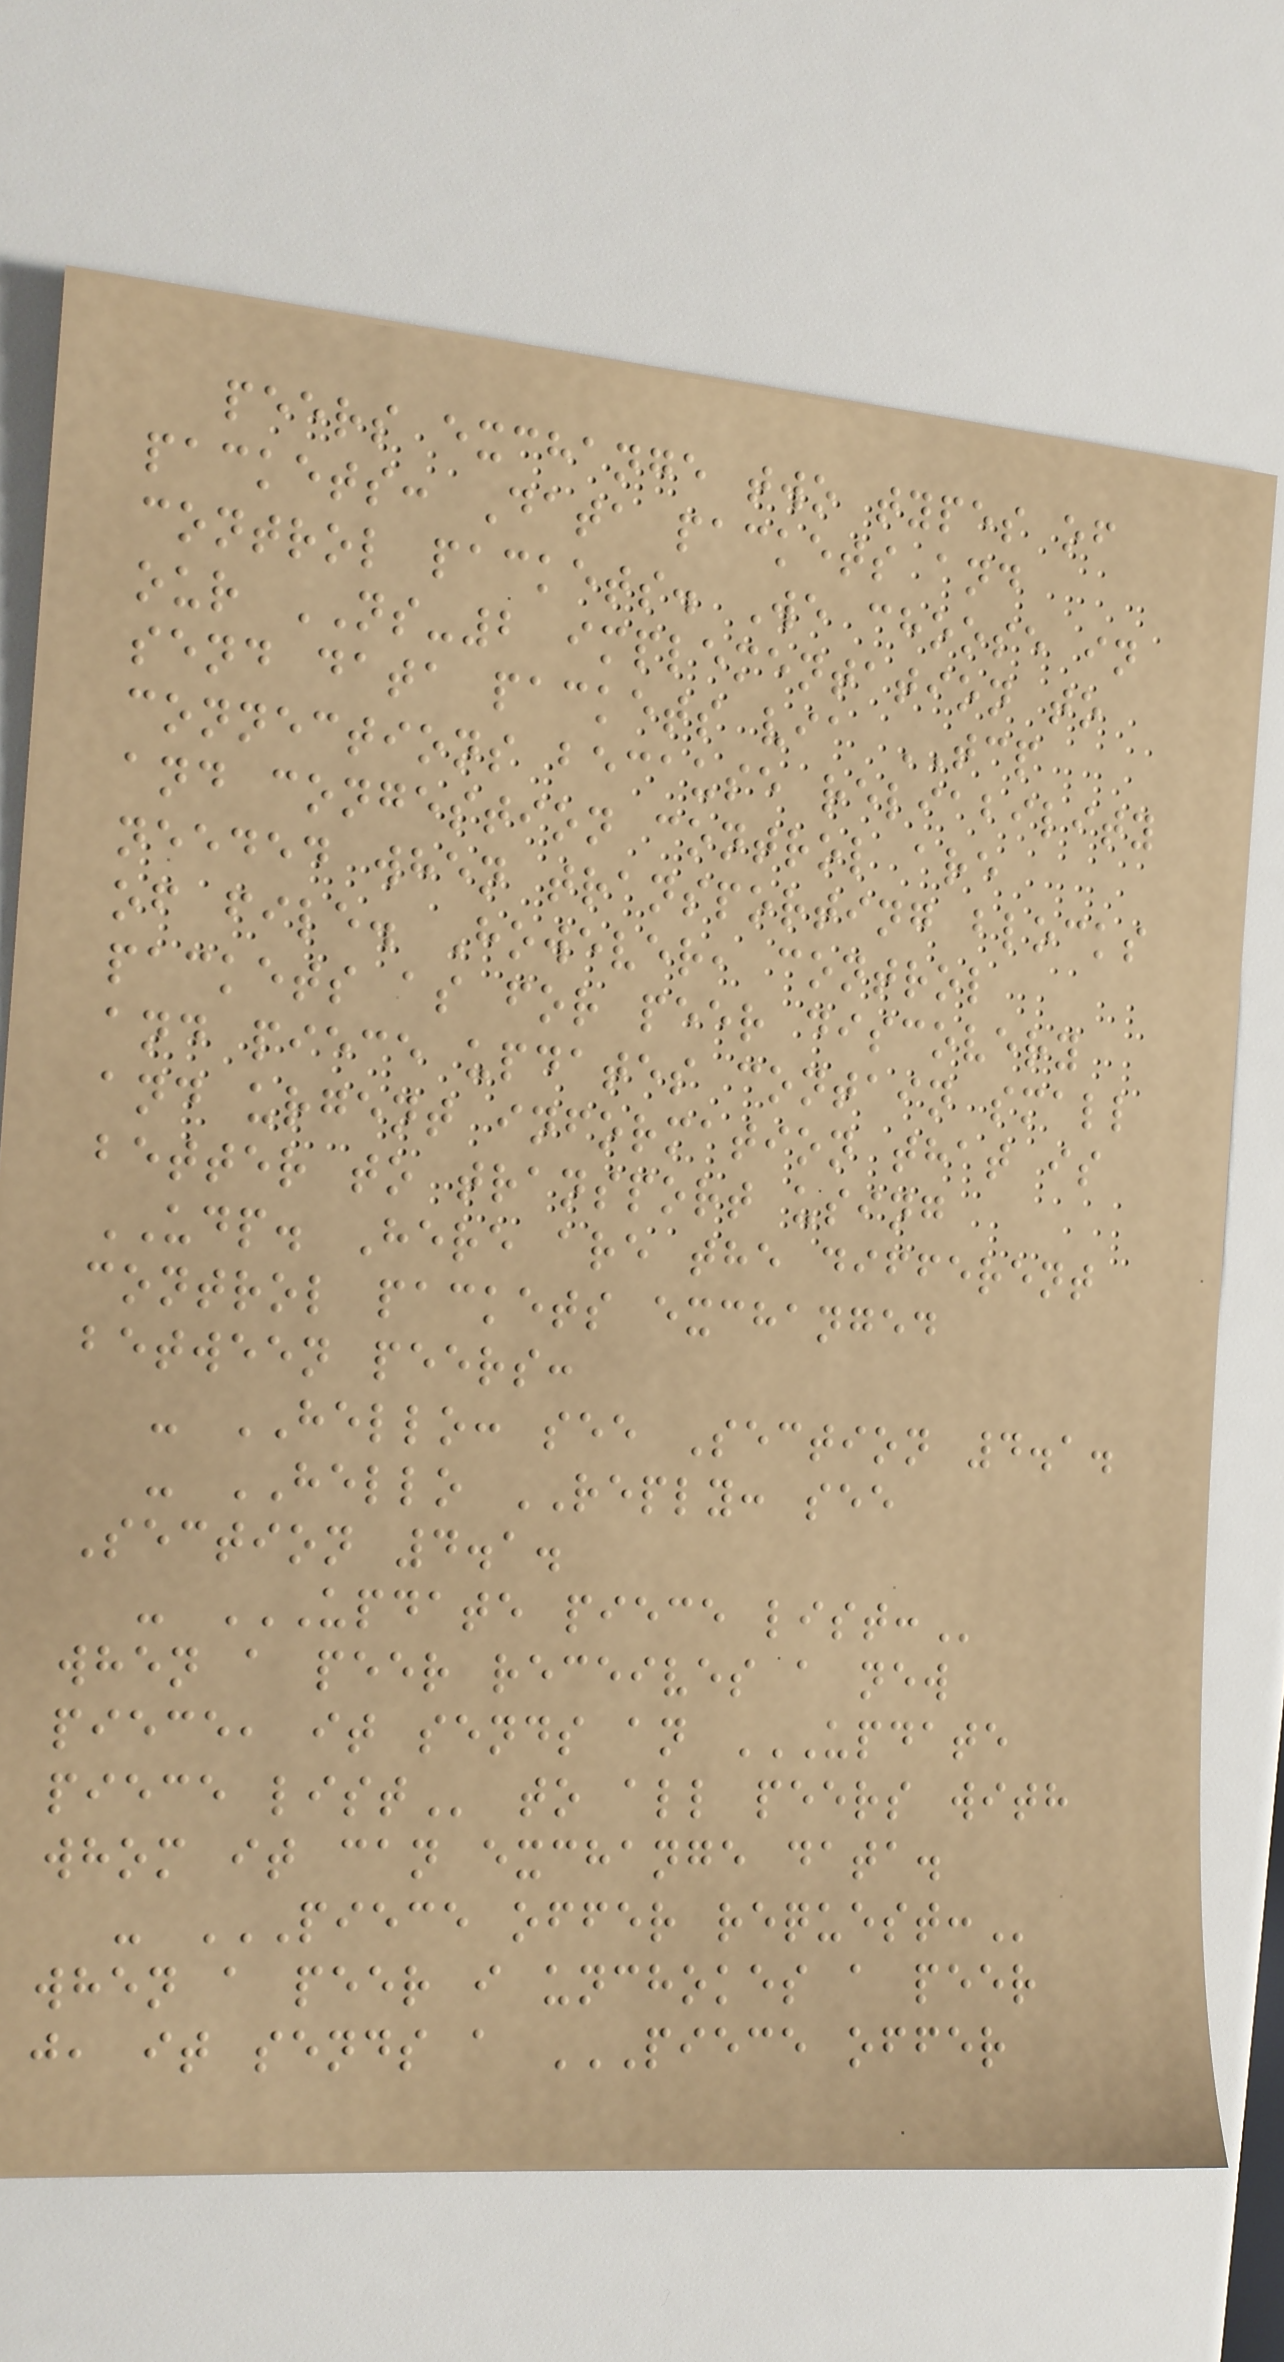peers exchange two types of
packets: Data packets and
control packets. We choose in
our NS-2 implementation to
send data packets via TCP
connections because reliability
and congestion control are
needed when transporting blocks
of file. However, control
packets as for peer discovery
and piece updates contain small
and urgent information that is
better to transport using
UDP. Here are the different
control packets exchanged
between peers:
- HELLO: see Section 4.1.
- HELLO REPLY: see
Section 4.1.
- UPDATE PIECE LIST:
when a peer receives a new
piece, it sends an UPDATE
PIECE LIST to all peers with
whom it can exchange data.
- PIECE OFFER REQUEST:
when a peer i unchokes a peer
j, it sends a PIECE OFFER
